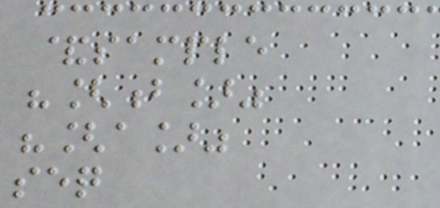&sample
"[b]"
"[a]"
seq
